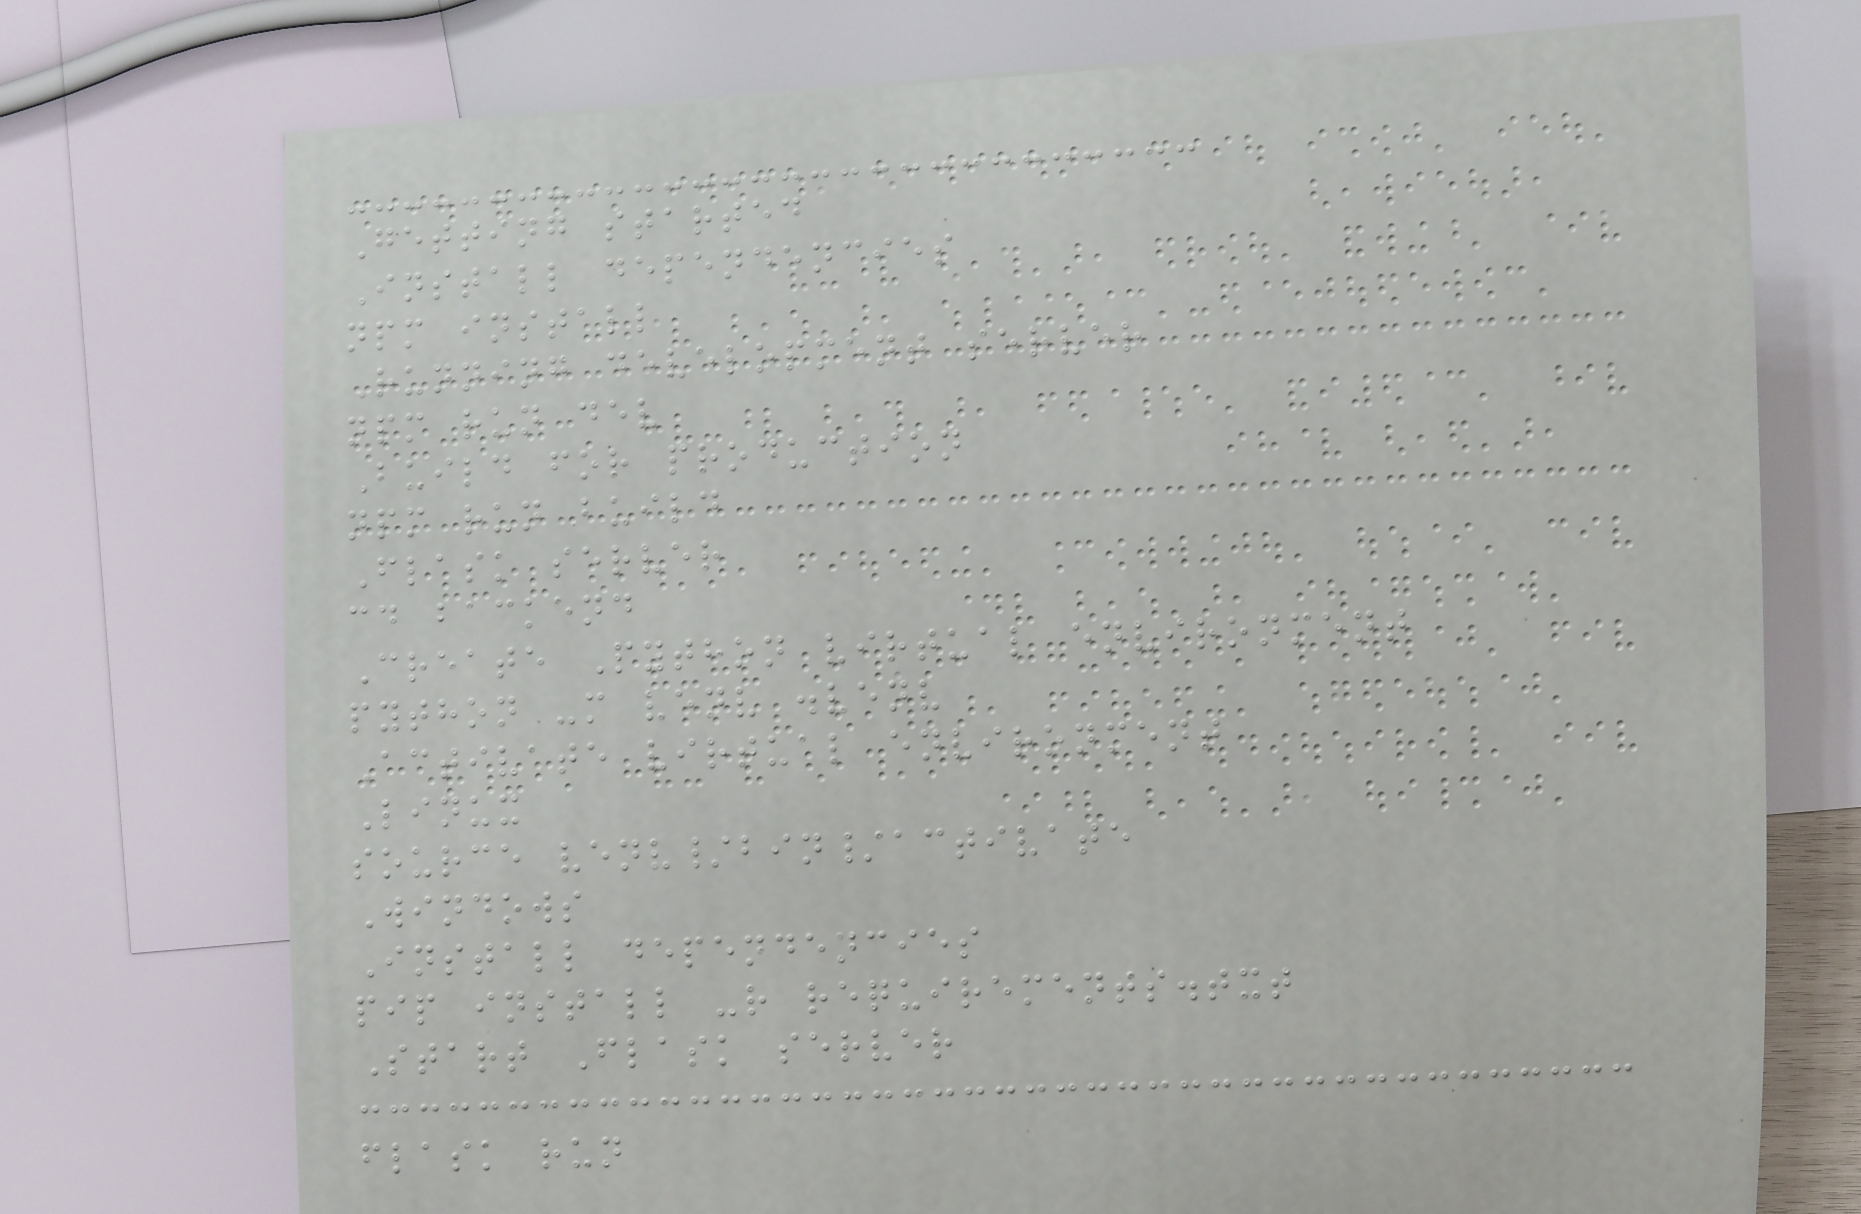Getting started
Install dependencies
npm install
Running development server
npm run dev
Build for production
npm run build
Flask server
cd backend
Create Python virtual environment
python -m venv .venv
Activate virtual environment
Linux
source venv/bin/activate
Windows
Install dependencies
pip install -r requirements.txt
Start Flask server
flask run
